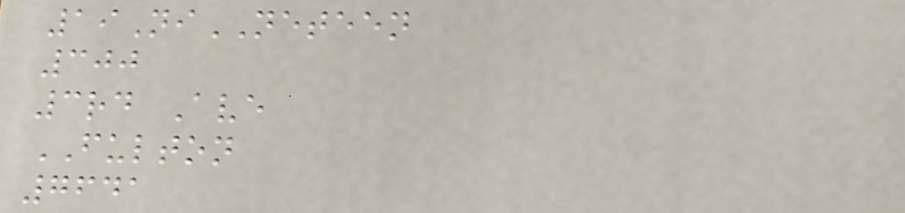19NiNETEEN
300
3rd Ave
FULTON
7641
